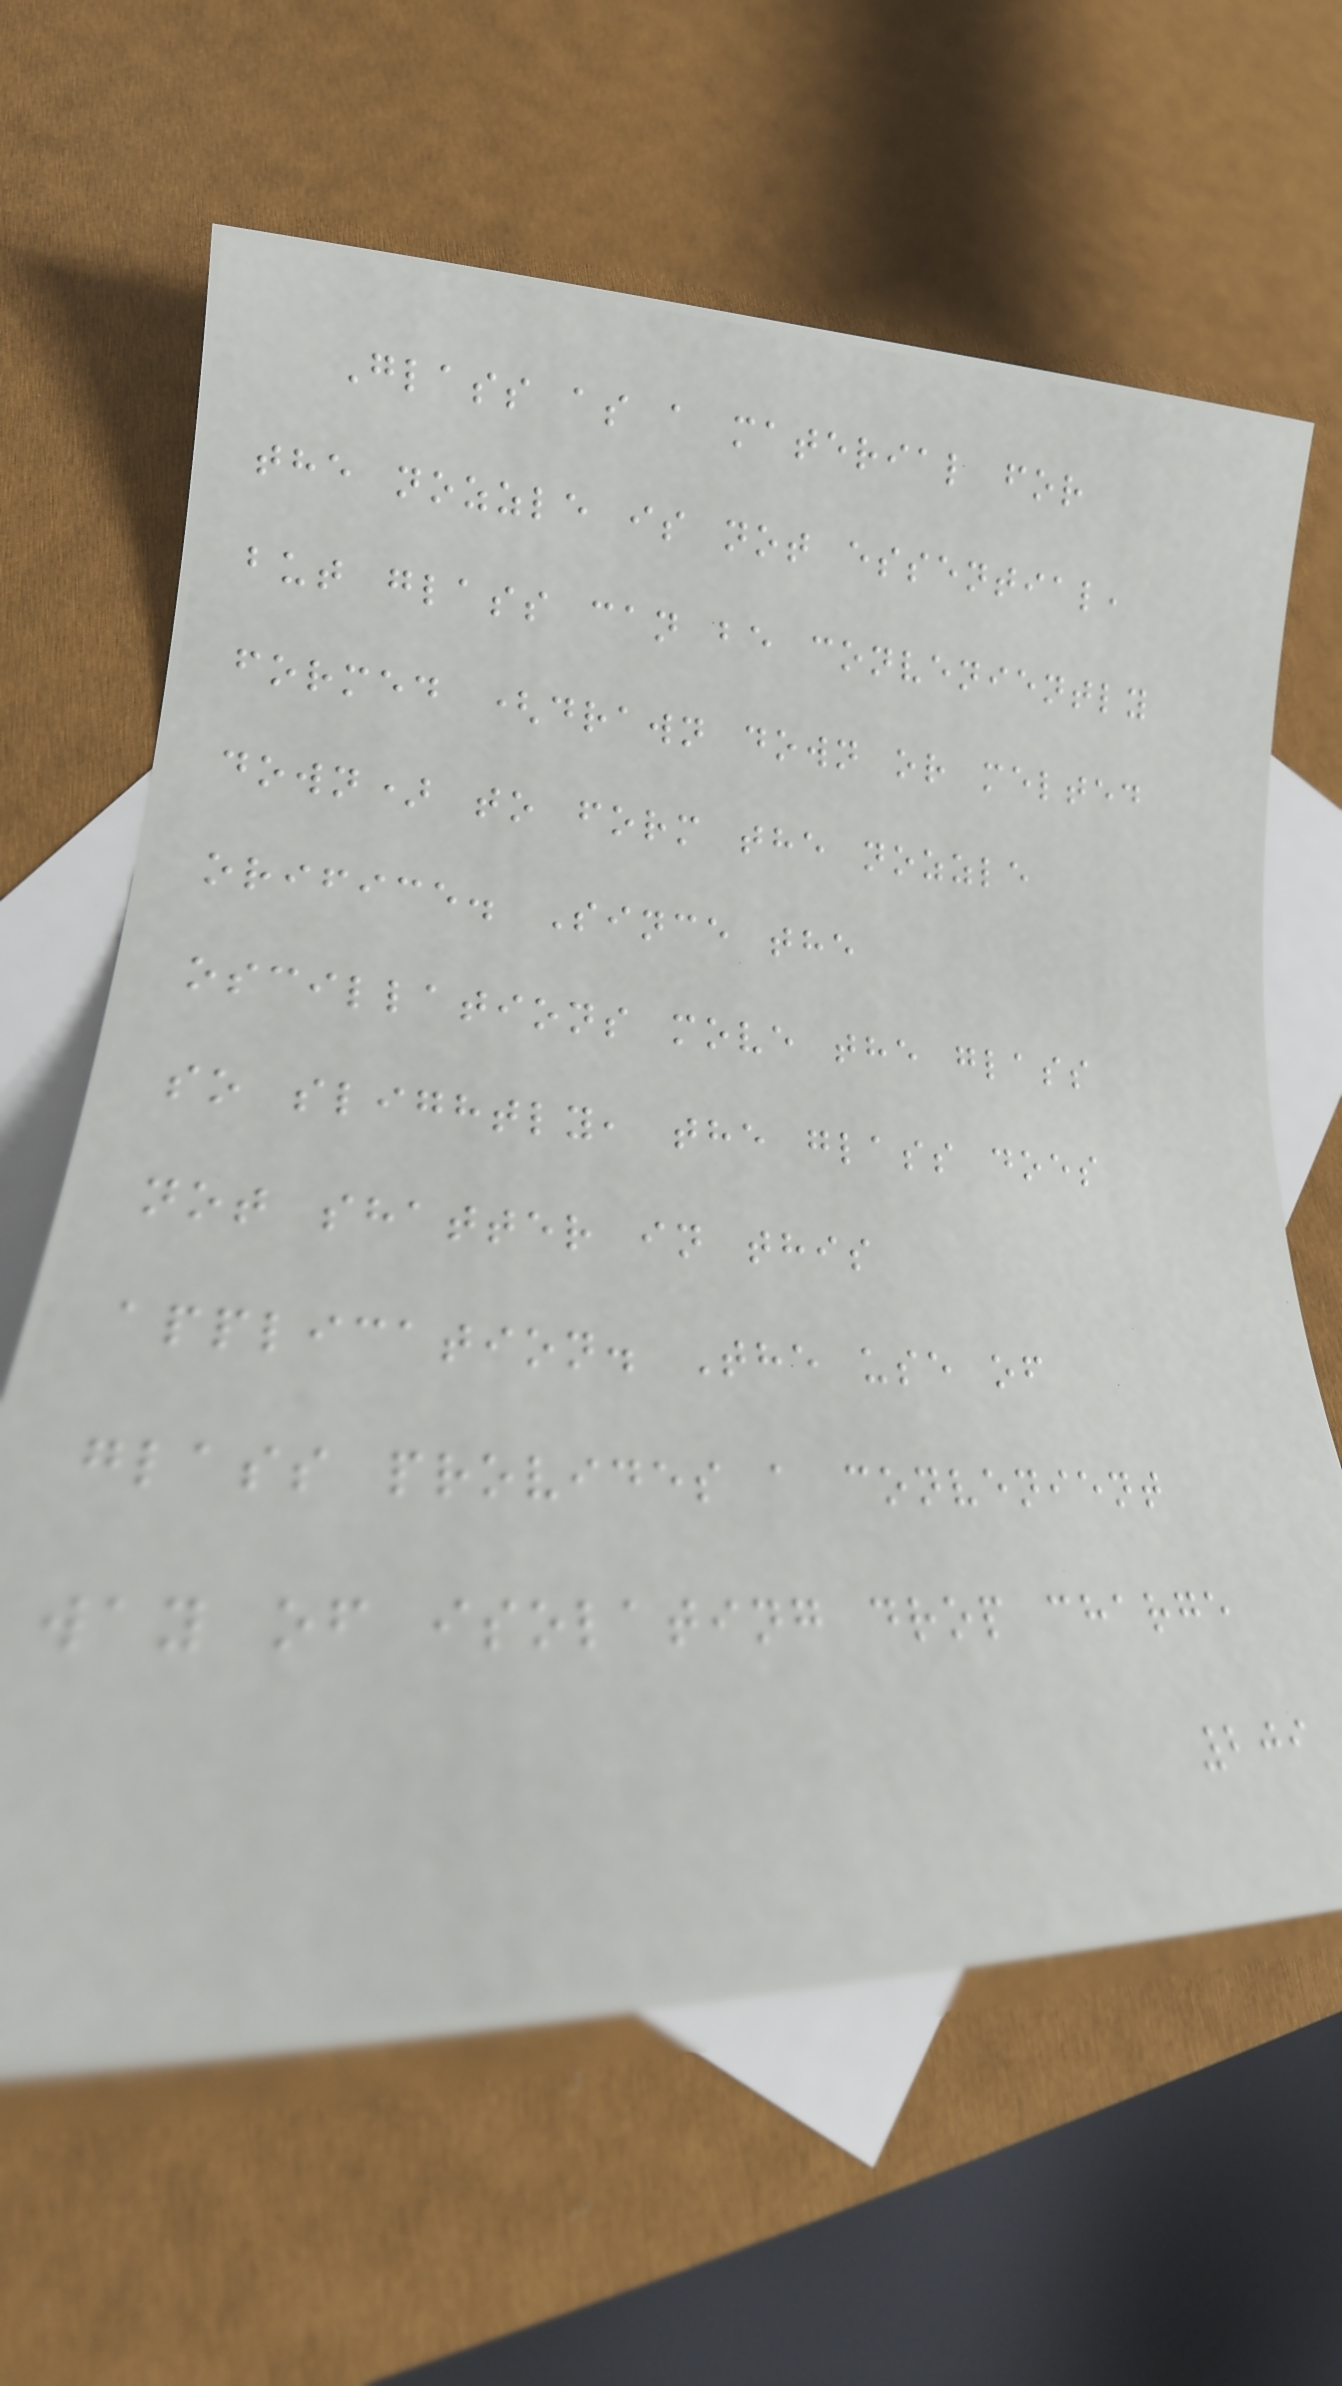Glass as a material for
the nozzle is not essential,
but glass can be conveniently
formed (drawn down or melted
down) to form the nozzle
orifice. Since the
oscillations move the glass
so slightly, the glass does
not shatter in this
application. The use of
glass provides a convenient
way of isolating drop charge
209
